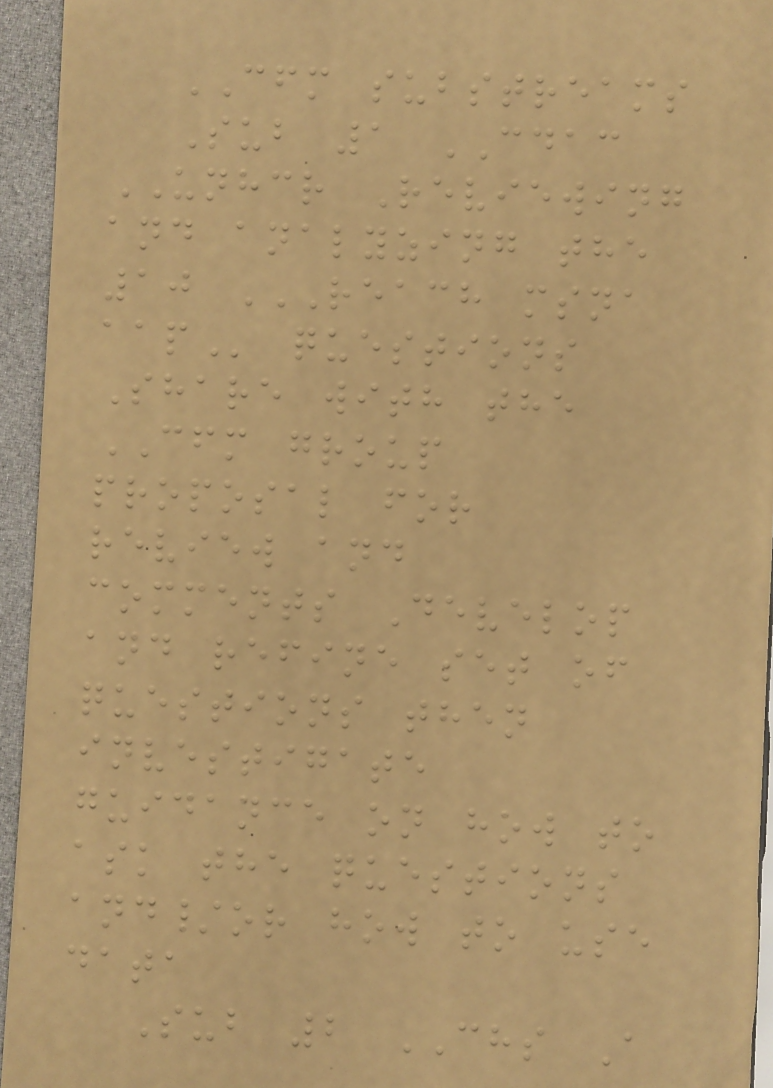CFM substreams
Sub 1 CDAC
UNHCR Reviewing
and analyzing the
10 REACH MSNA
AAP questions
Share with the
CFM group
proposal for
review and
comments Develop
and refine set of
questions then
investigate
guidance on how to
ask the questions
and/or how to use
data
Sub 2 CHS A
